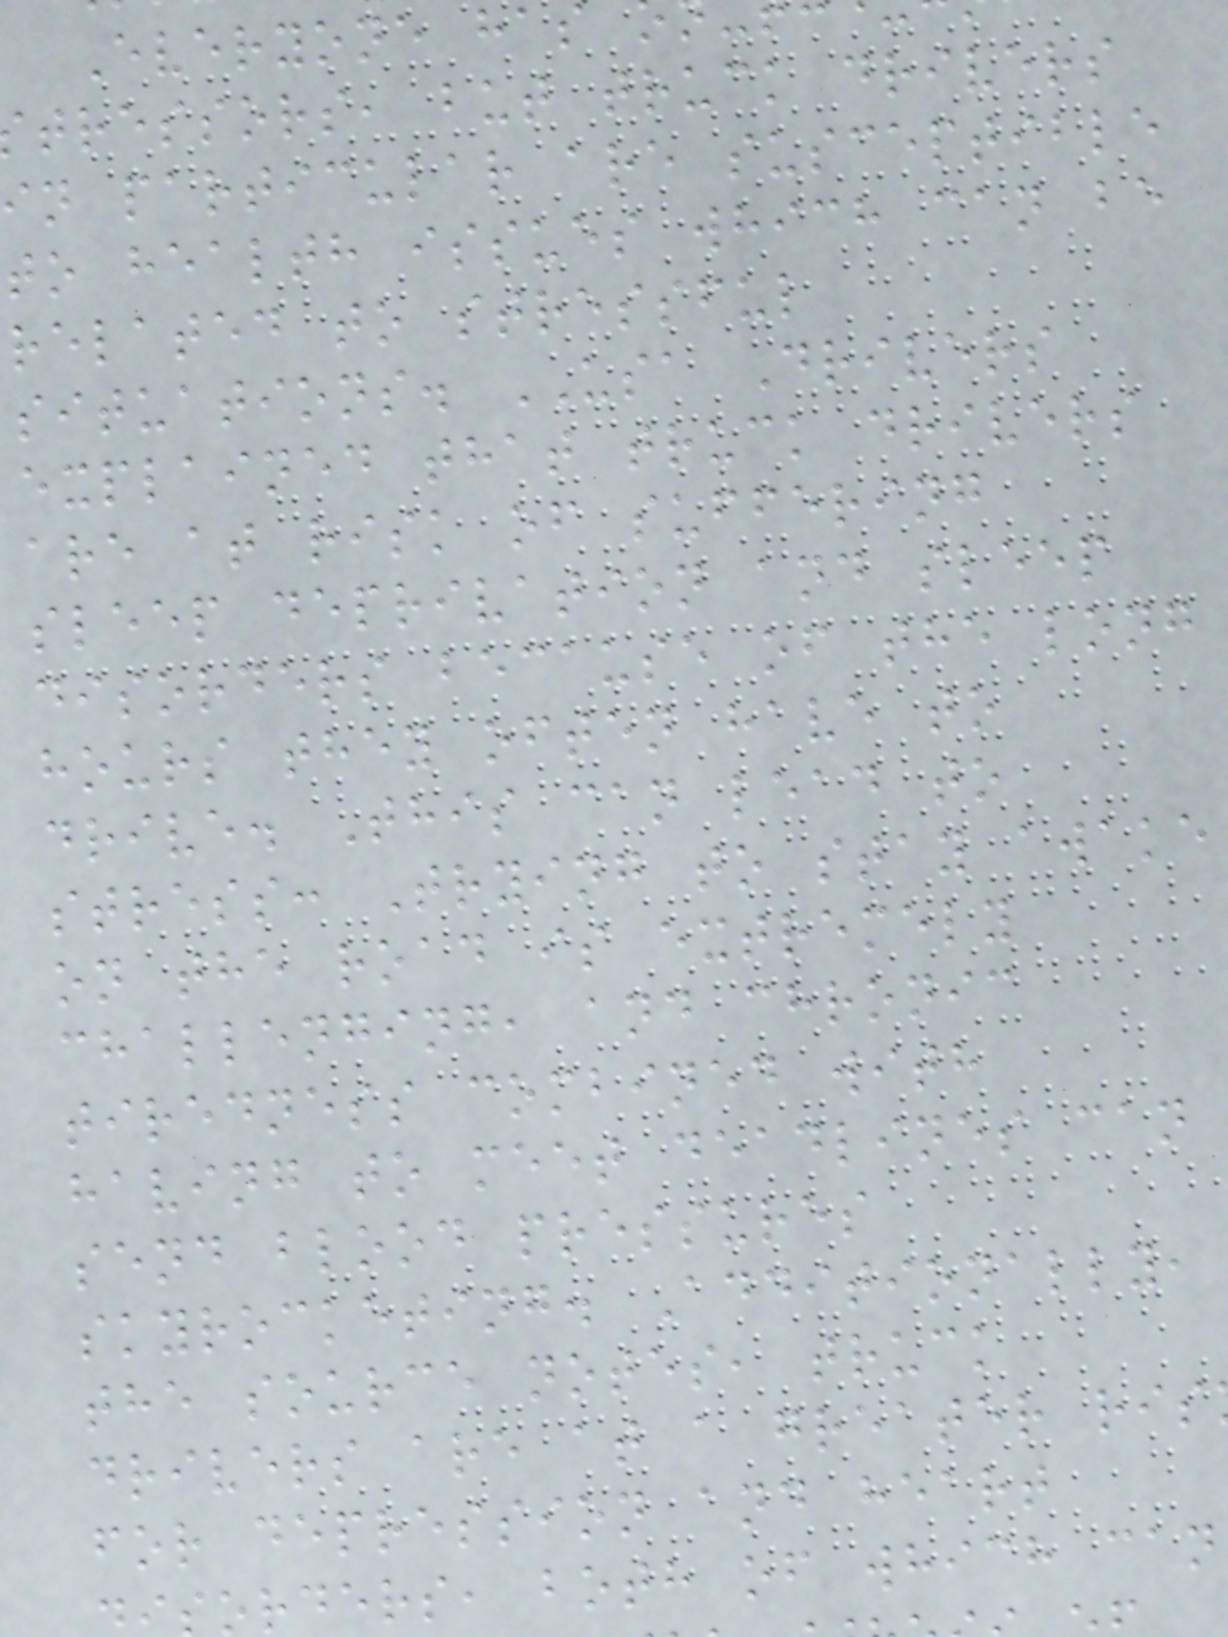Everyone has
tressors, but truck drivers
in particular are susceptible
to health issues which can be
related to stressful
situations. USA Drivers
explained that truck drivers
are at risk of suffering
sleep deprivation and sleep
disorders because of the long
hours they often have to
drive. This can lead to
stress: Trying to stay awake
on the road is extremely
challenging, and chronic
tiredness combined with
having to meet deadlines can
send blood pressures
skyrocketing. Additionally,
the source notes, truck
drivers are at a greater ris
for depression and heart
orders, both of which can
